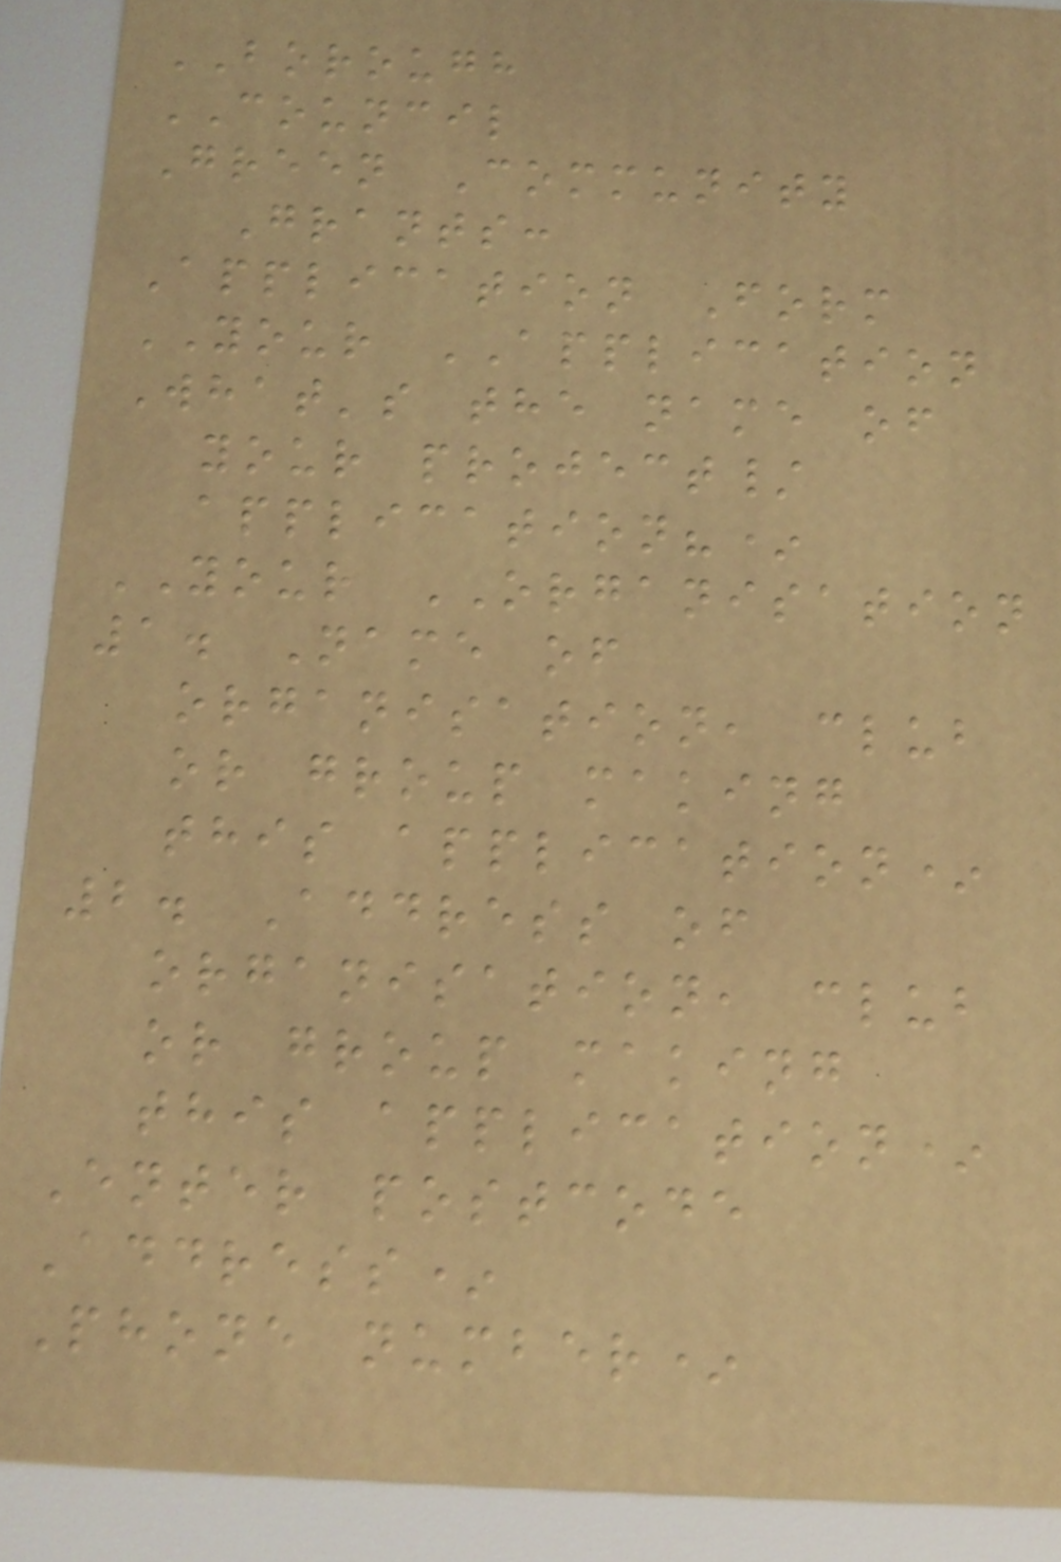BOROUGH
COUNCIL
Green Community
Grants:
Application Form
YOUR APPLICATION
What's the name of
your project/
application?*
YOUR ORGANISATION
1. Name of
organisation, club
or group making
this application*
2. Address of
organisation, club
or group making
this application*
Enter postcode
Address*
Phone number*
